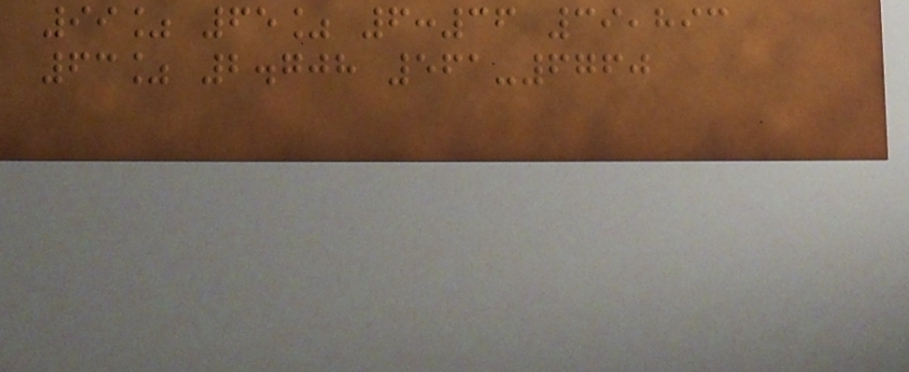99% 65% 6:36 39,893
63% 2.708 561-6760
